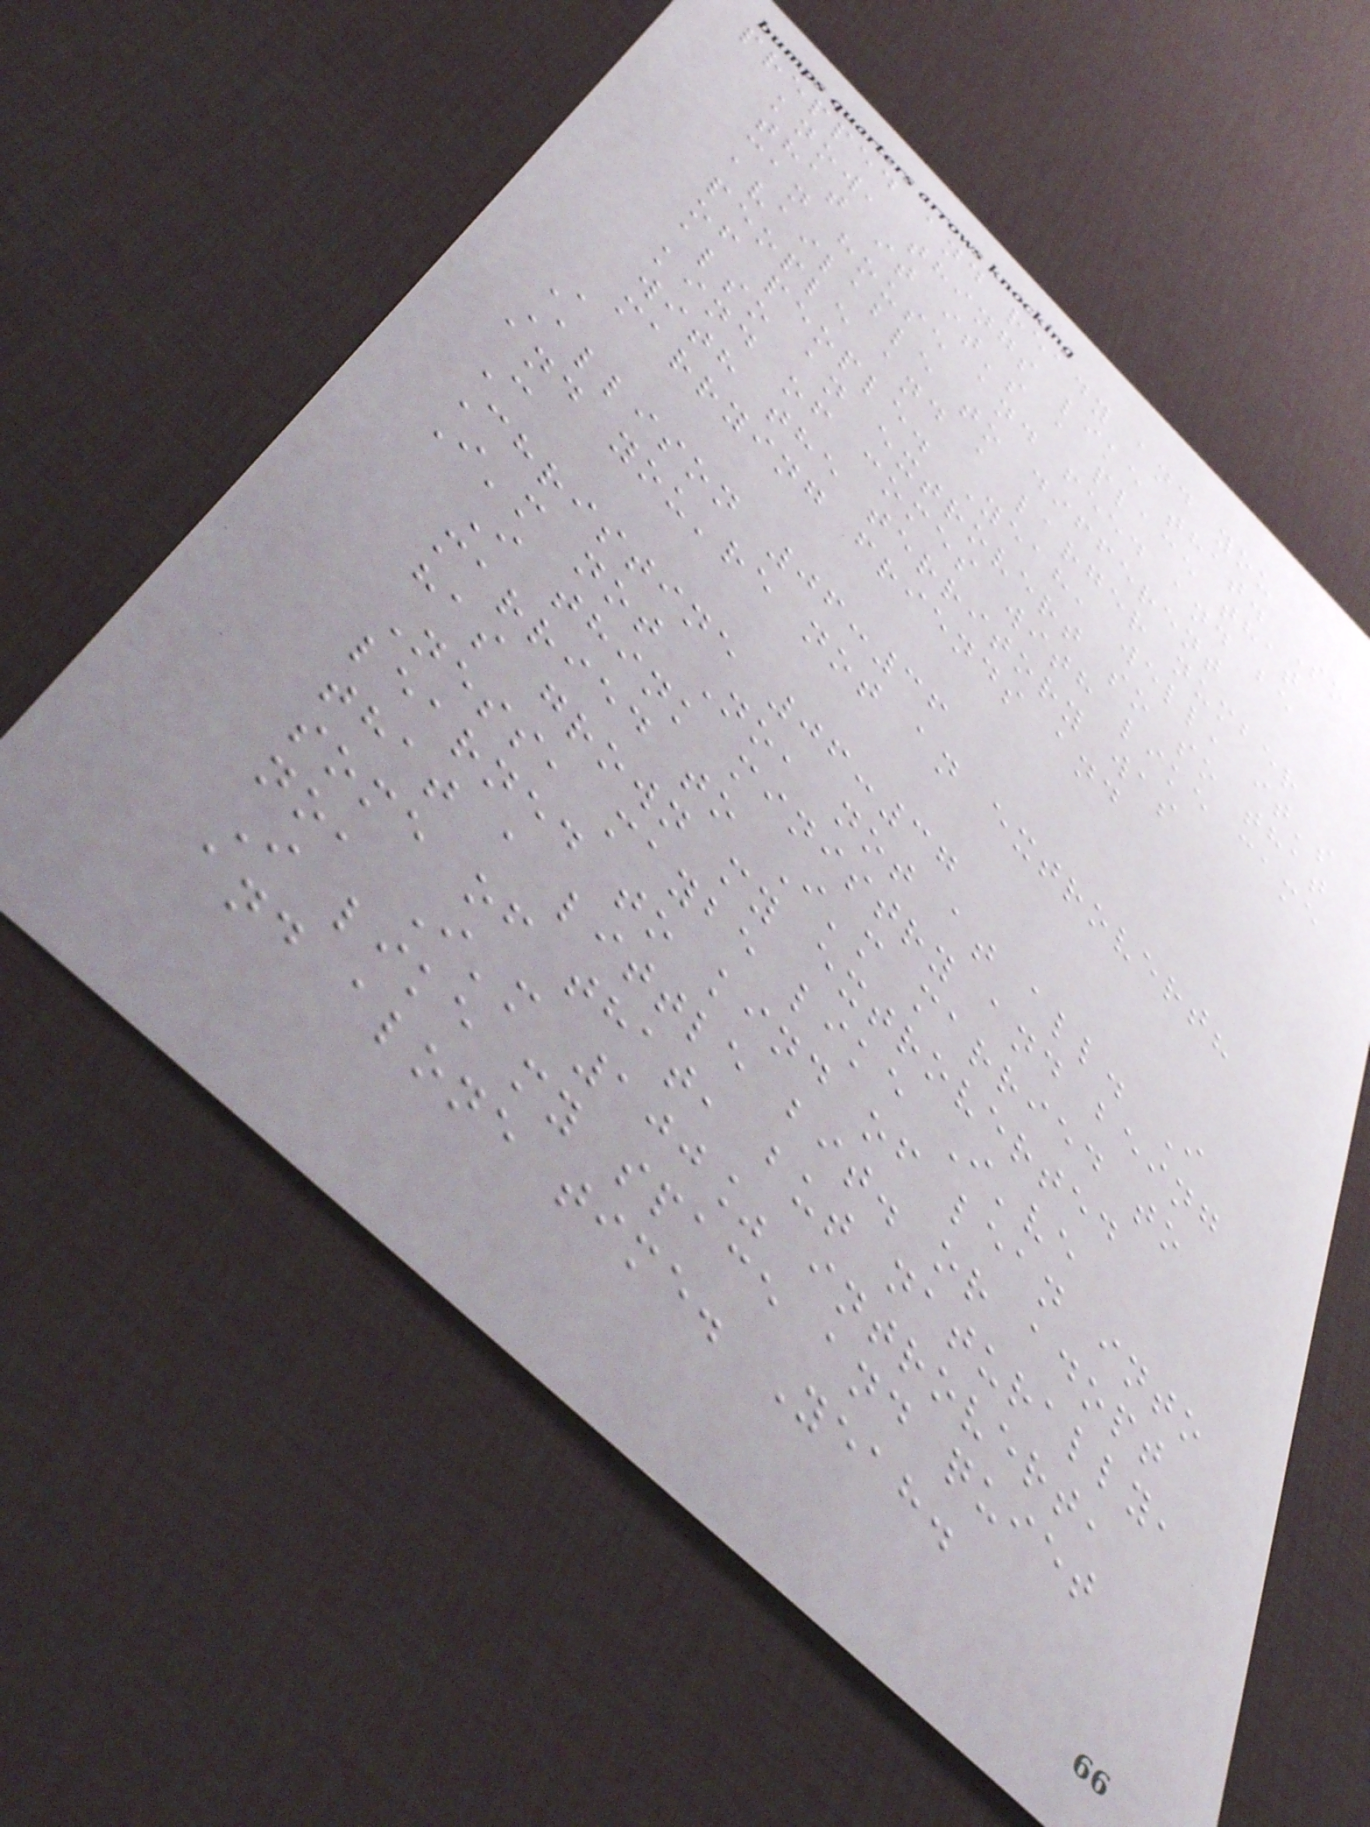prepped and ready and you
know, things like that. So
that it it's a place that
can house and feed and be
available to different
people and a larger number
of people. Yeah, well, it's
also an extrovert so so that
kind of comes with like came
with the territory was
marrying friends and
A
Allison 06:36
and you're not an extrovert?
C
Christine 06:37
I'm not No, not at all. I
I think ministry and being
married to I'm married to
has grown my extroverted
Ness, maybe like I've
learned to kind of lean into
that a little bit. or adopt
some of that, but naturally,
no, I'm 100% introvert,
I like my space and quiet
and alone time. Yeah.
